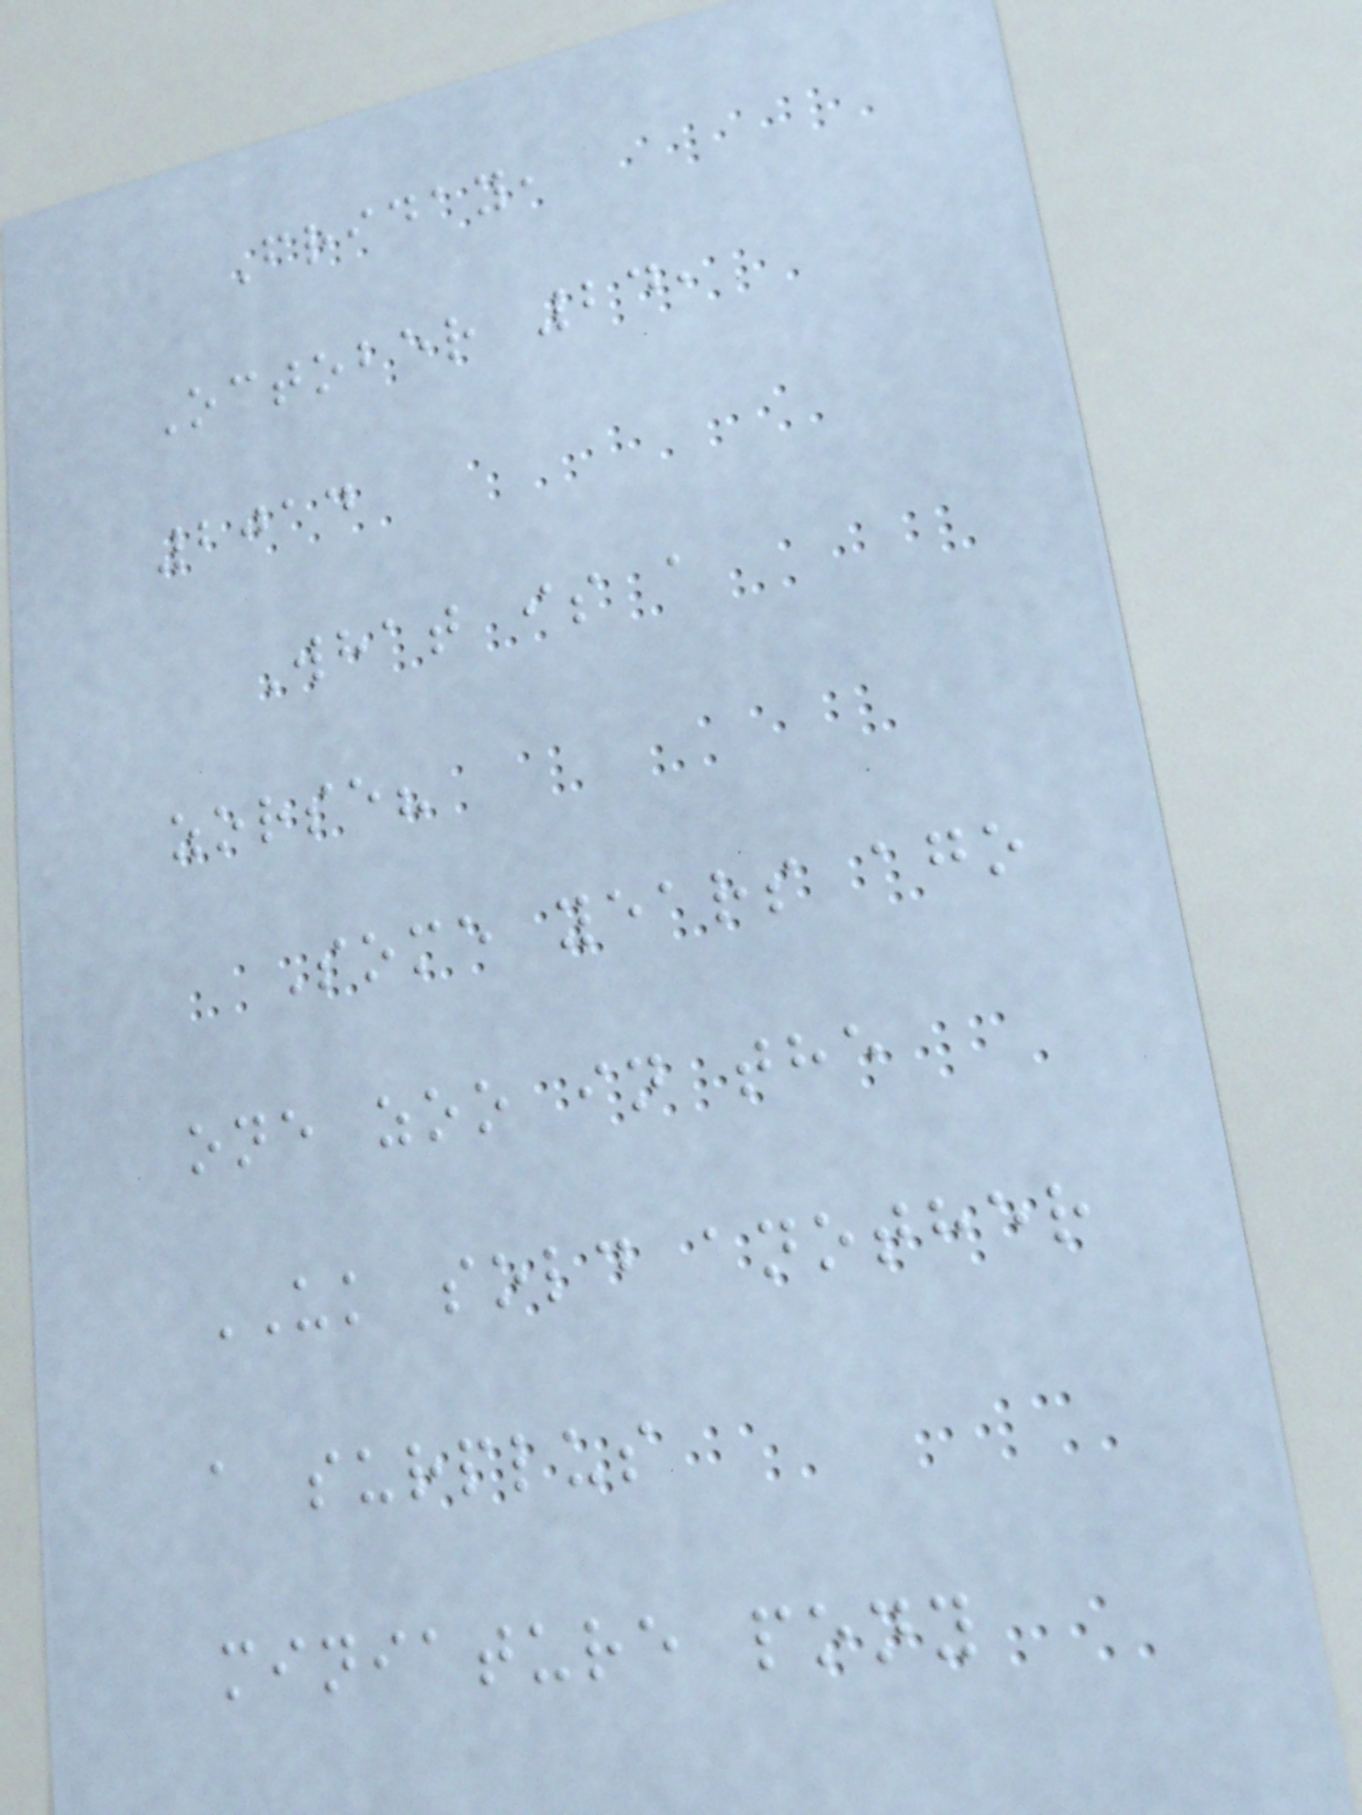Friday,
October 24,
2014
What is a
zorse?
Some years ago
one zoo in the
UK sold another
a surplus
miniature pony
